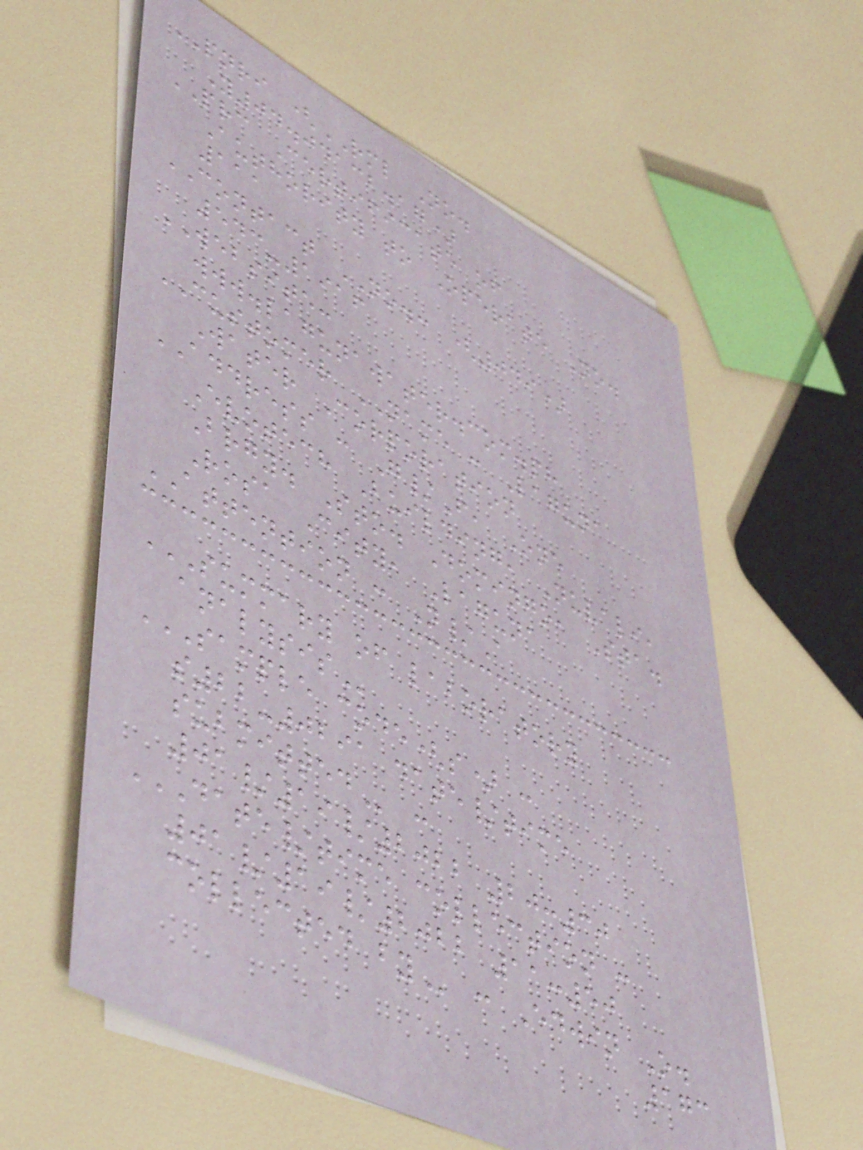PNRI (RML No.
Y04.04132.17)
PRC Certificate of
Authority to Operate No.
111
CONTACT NO.: (049)
543-1916
WEBSITE:
www.lagunawater.com.ph
CUSTOMER NAME : Laguna
Water Corporation
ADDRESS : G/F, One
Evotech Building, Nuvali,
Brgy. Sto. Domingo, Sta.
Rosa City, Laguna
ATTENTION : N/A
SUMMARY OF LABORATORY
ANALYSIS
SAMPLE CODE(S) :
S22-0291 DATE/TIME
SUBMITTED :
01/19/2022 20:30
DATE/TIME COLLECTION :
01/19/2022 11:50
COLLECTED BY : Edwin O.
173
